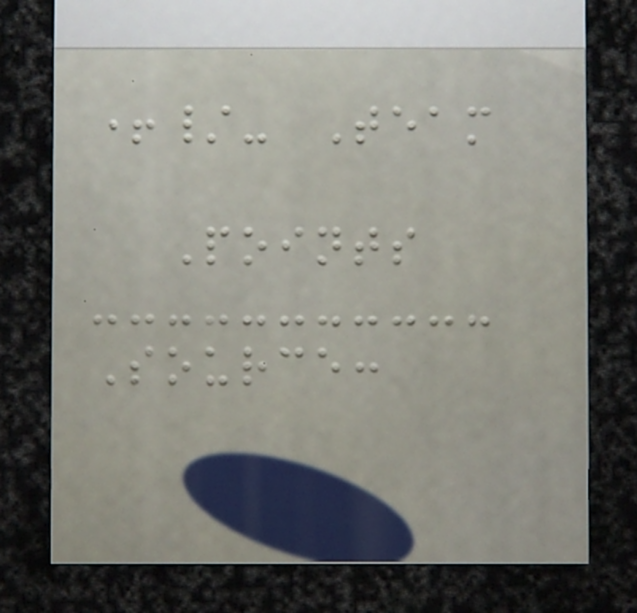+/- Team
Points
Source:
